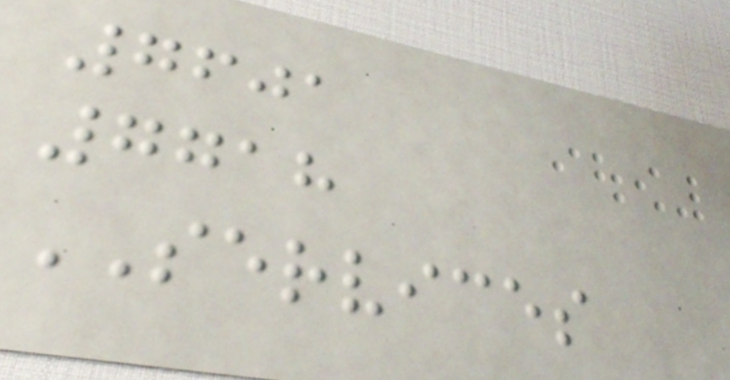7601
7718
SERVICES
